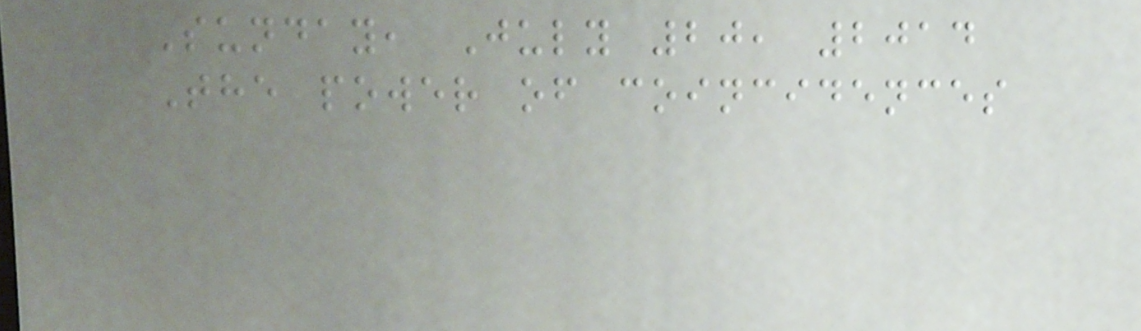Sunday, July 20, 2014
The power of coincidences
